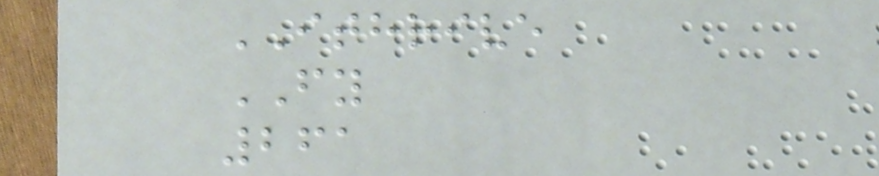ITHRIVE
FY
261
